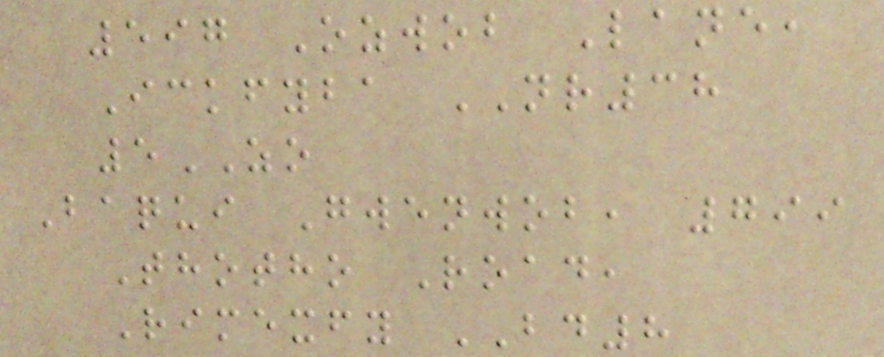597 Ozwob Lane,
Ickfyba NR38
5ZO
Baqui Gwenwob, 799
Thotho Road,
Rimexfy BD8
